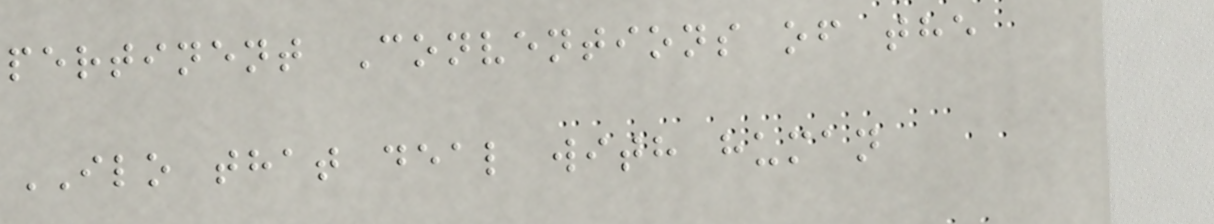pertinent Conventions of the
ILO that deal with human
